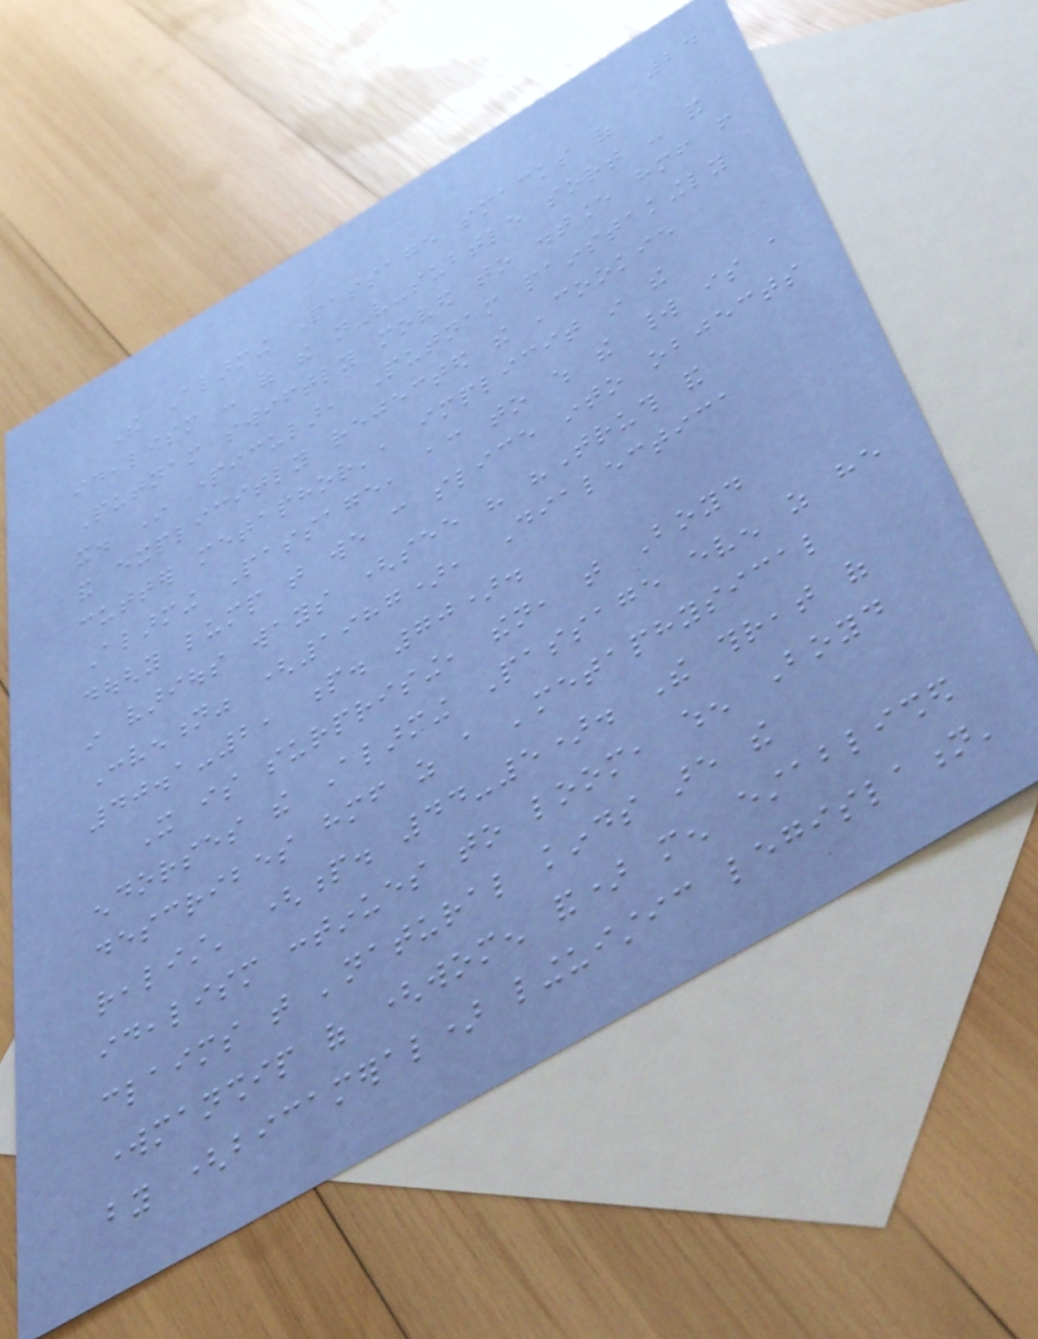24
The Alarming Passage smacks of
idealism - of the not-very-subtle sort - and
Putnam swiftly moved to distance himself from
it. In particular, Putnam painstakingly
and explicitly rejected the 'cookie
cutter metaphor', implicit in the
Alarming Passage, according to which the world is a
doughy lump that we can slice into objects
in various ways (see his "Truth and
Convention" (1987), Dialectica
40.1-2, p. 70).
It is surprising, then, that Boyd
endorses the Alarming Passage even as he
describes himself as a 'metaphysical
realist' (p. 44-5). The threat of
idealism continues to loom, when Boyd
claims that 'natural kinds are the
workmanship of (women and) men established
by (bicameral) linguistic legislation'
